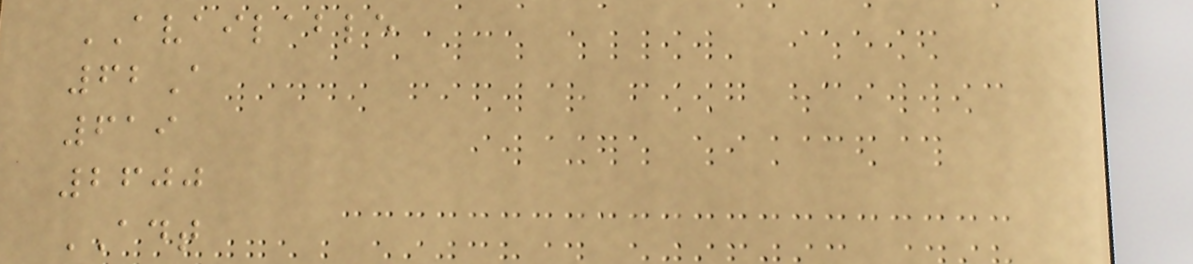AVAILABLE
62A
619
2600
ADT
